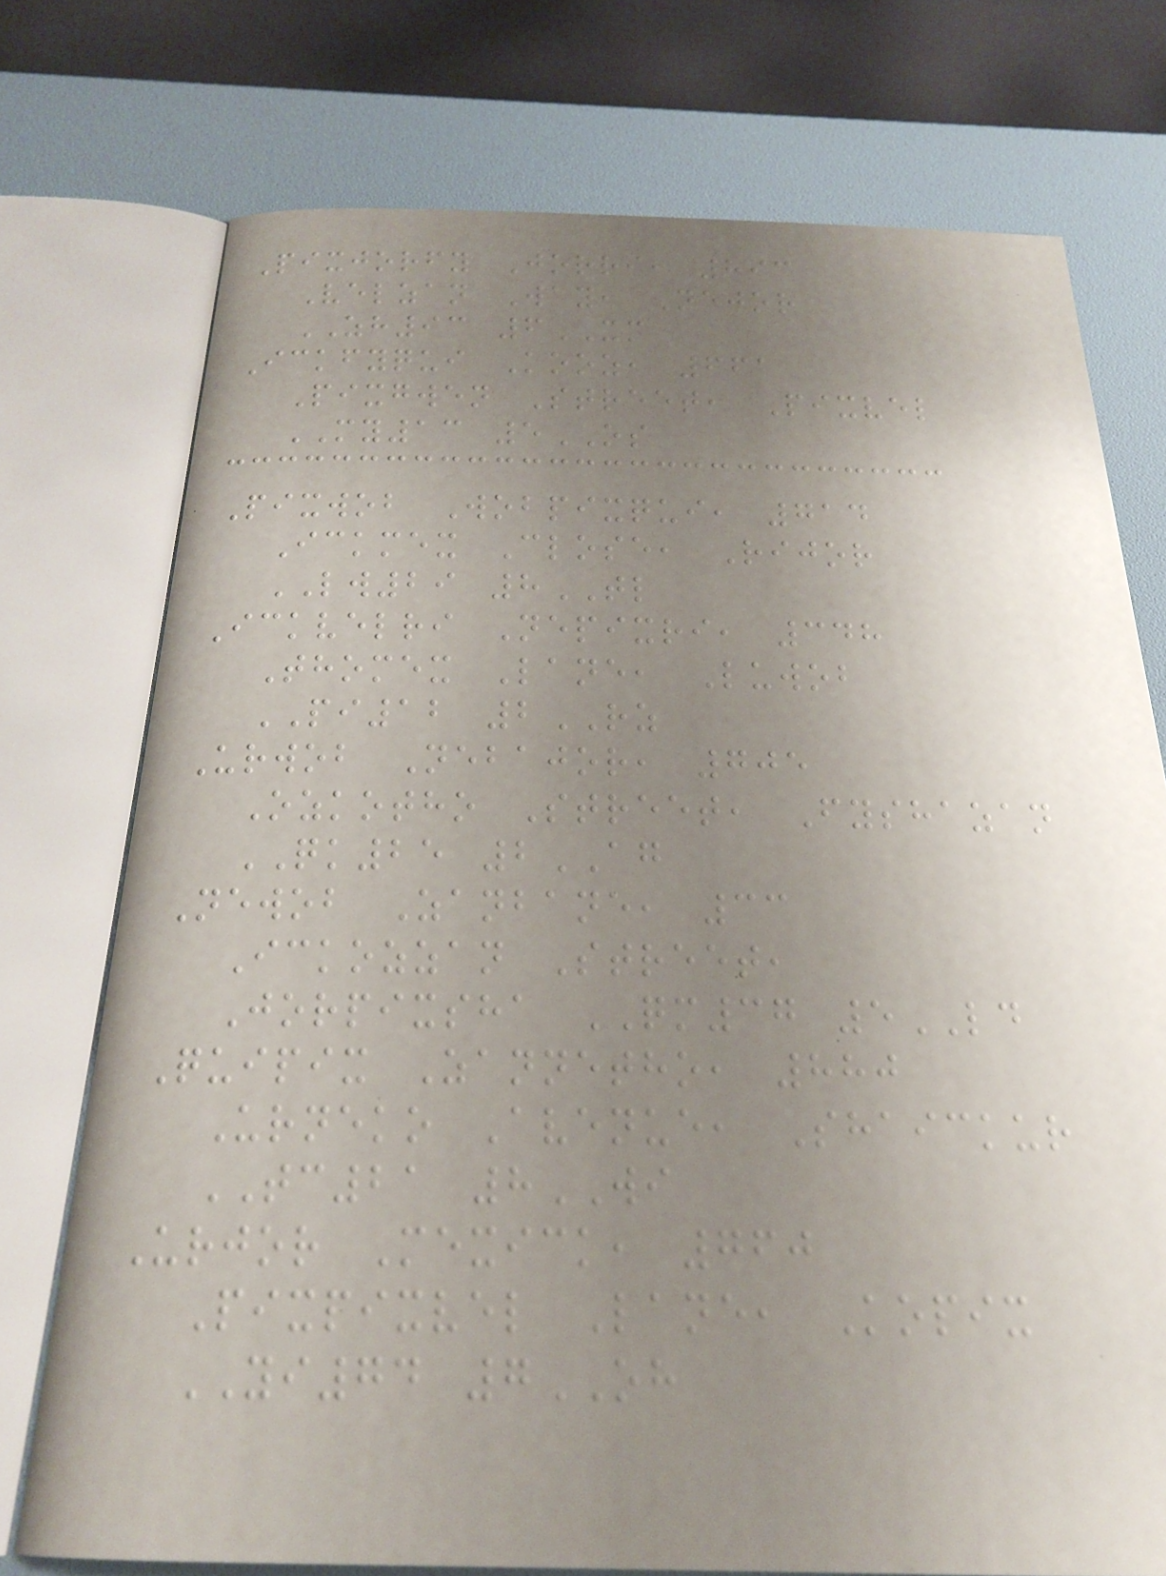Pixjorfy Jorri, 893
Velzan Way, Nejor
ZH93 6XM
Ickfyqui Kooz, 661
Pixgwen Street, Pixvel
MY13 5OS
Pixwob Wobpixqui, 714
Ickmex Close, Rijor
LW29 8TL
Ickvelri Nepixri, 348
Thomex Lane, Luwob
PI12 2RZ
Urwob Nebajor, 705
Ozkotho Street, Fyshazan
QK25 2AG
Newob Zanbane, 33
Ickozzan Street,
Jorpixsha QM37 5LD
Quipix Zannetho, 880
Urneko Avenue, Shaickur
TC21 8WI
Urjor Mexick, 760
Pixpixvel Lane, Kopix
YI74 7OH
